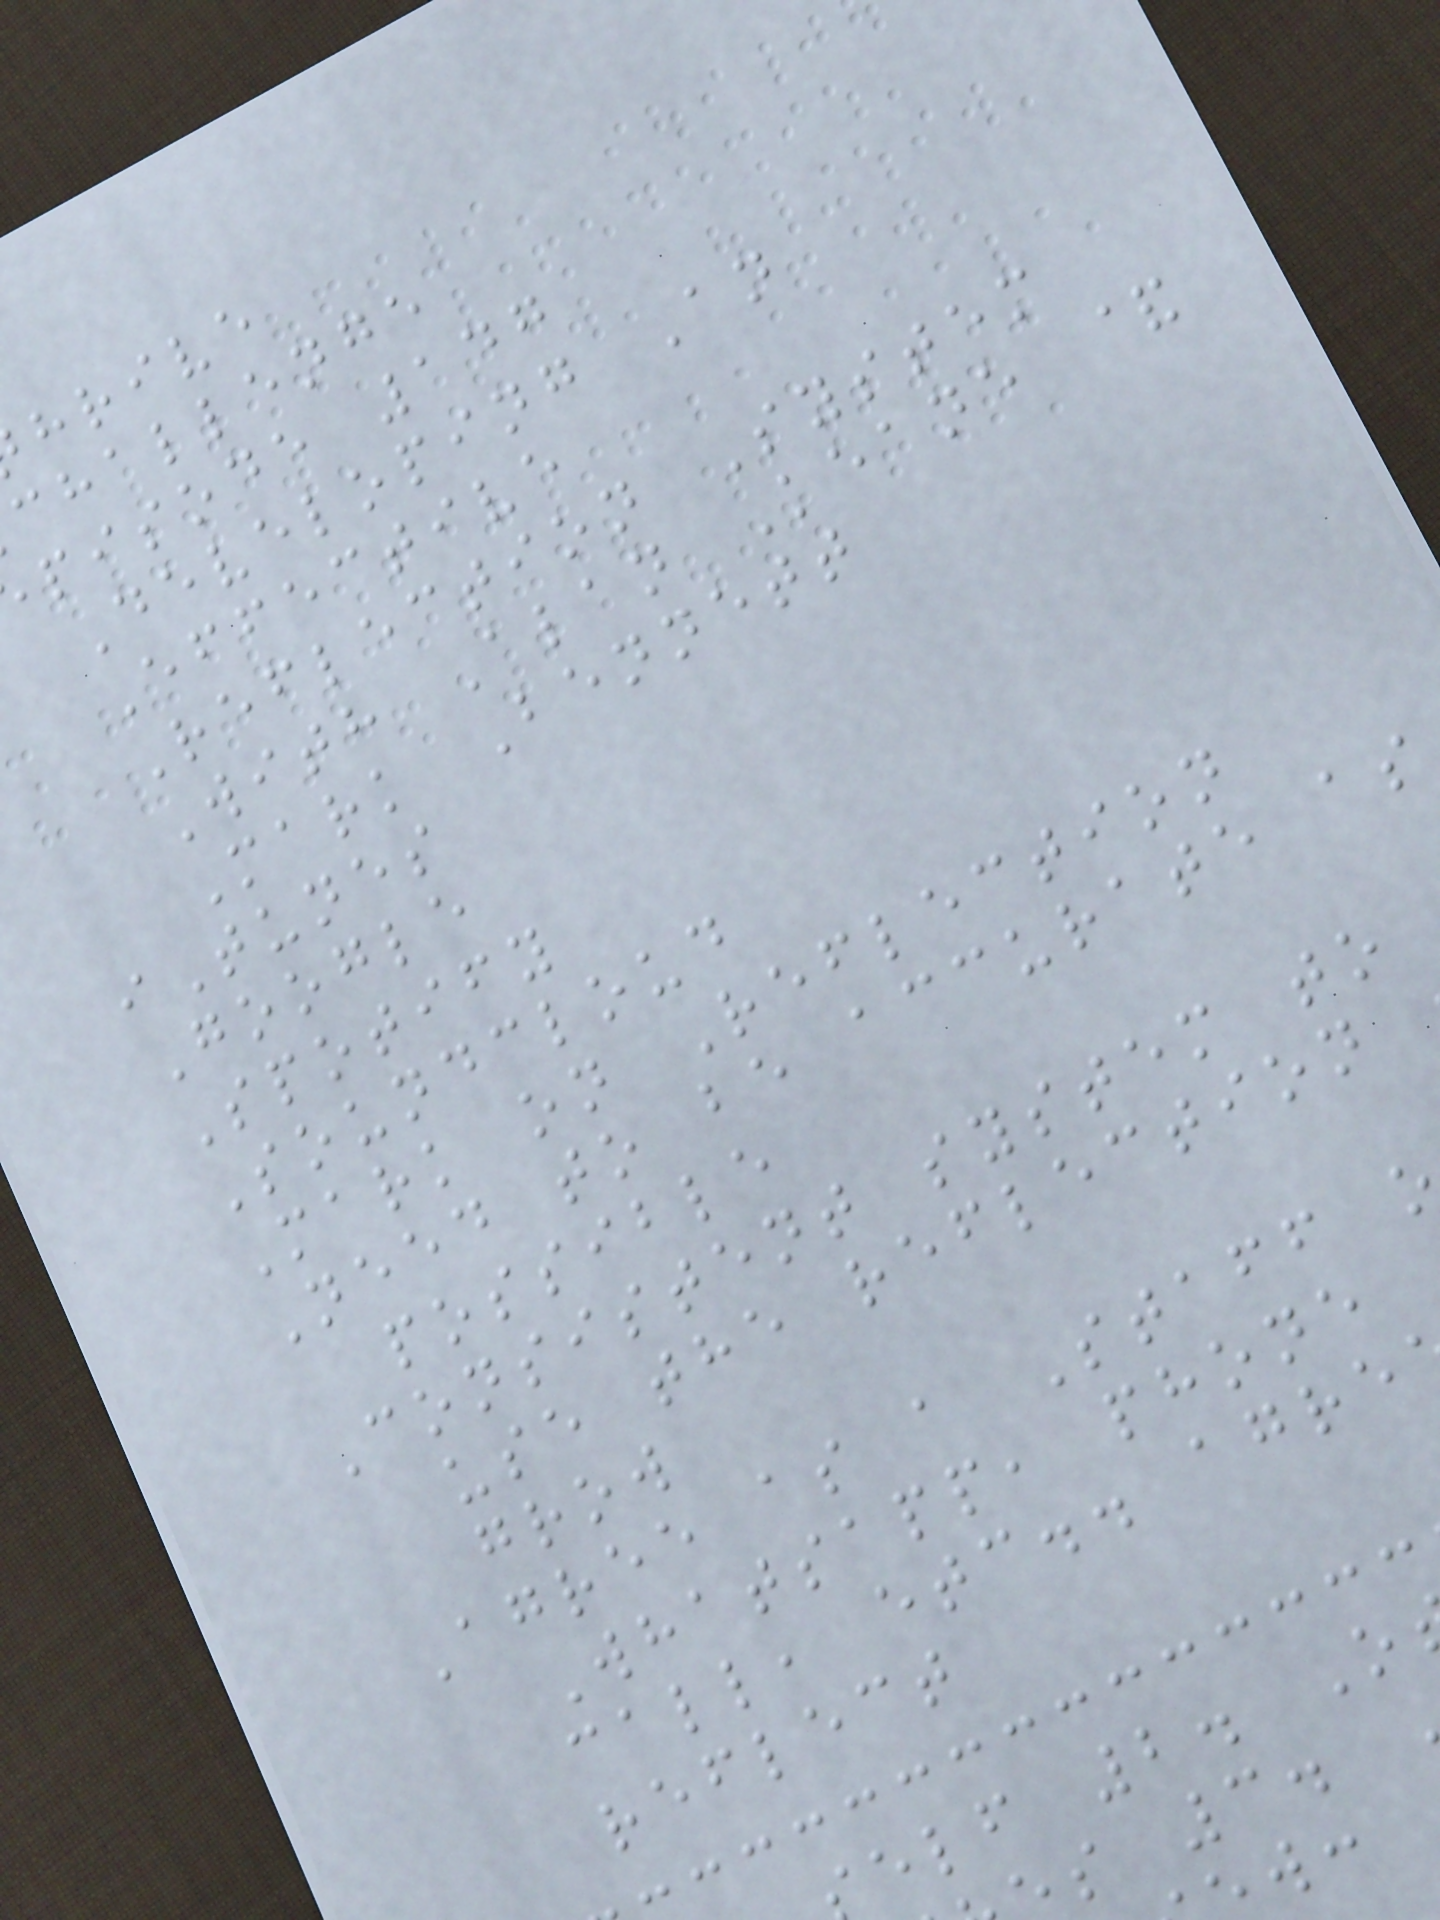hrive
challenge
pisode 147
Developing An
Effective
Reflection System
With Alan Keane &
Mark Bennett
iTunes
Google
Spotify
Soundcloud
Mark on Reflection
Need to be accurate as
possible
Consistent system to
use the reflection
grow
Agree as a Staff
Whatsapp, phone
call, etc.. agre
reflect
elf 2. O
